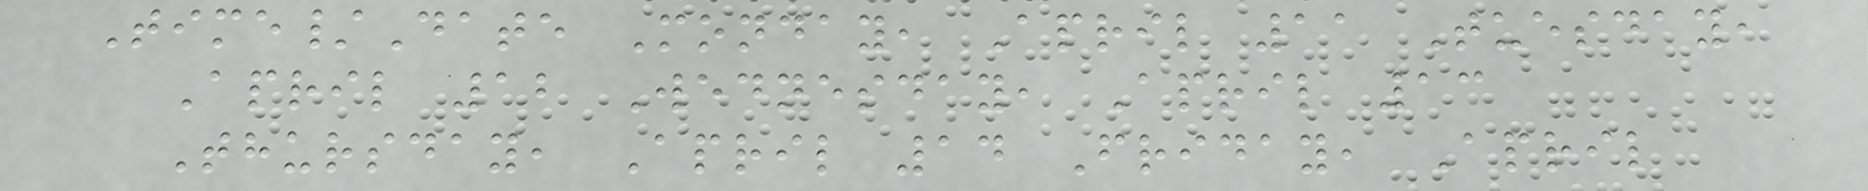Time/Date Monday, April 11 Tuesday,
April 12 Wednesday, April 13
Thursday, April 14 Friday, April
